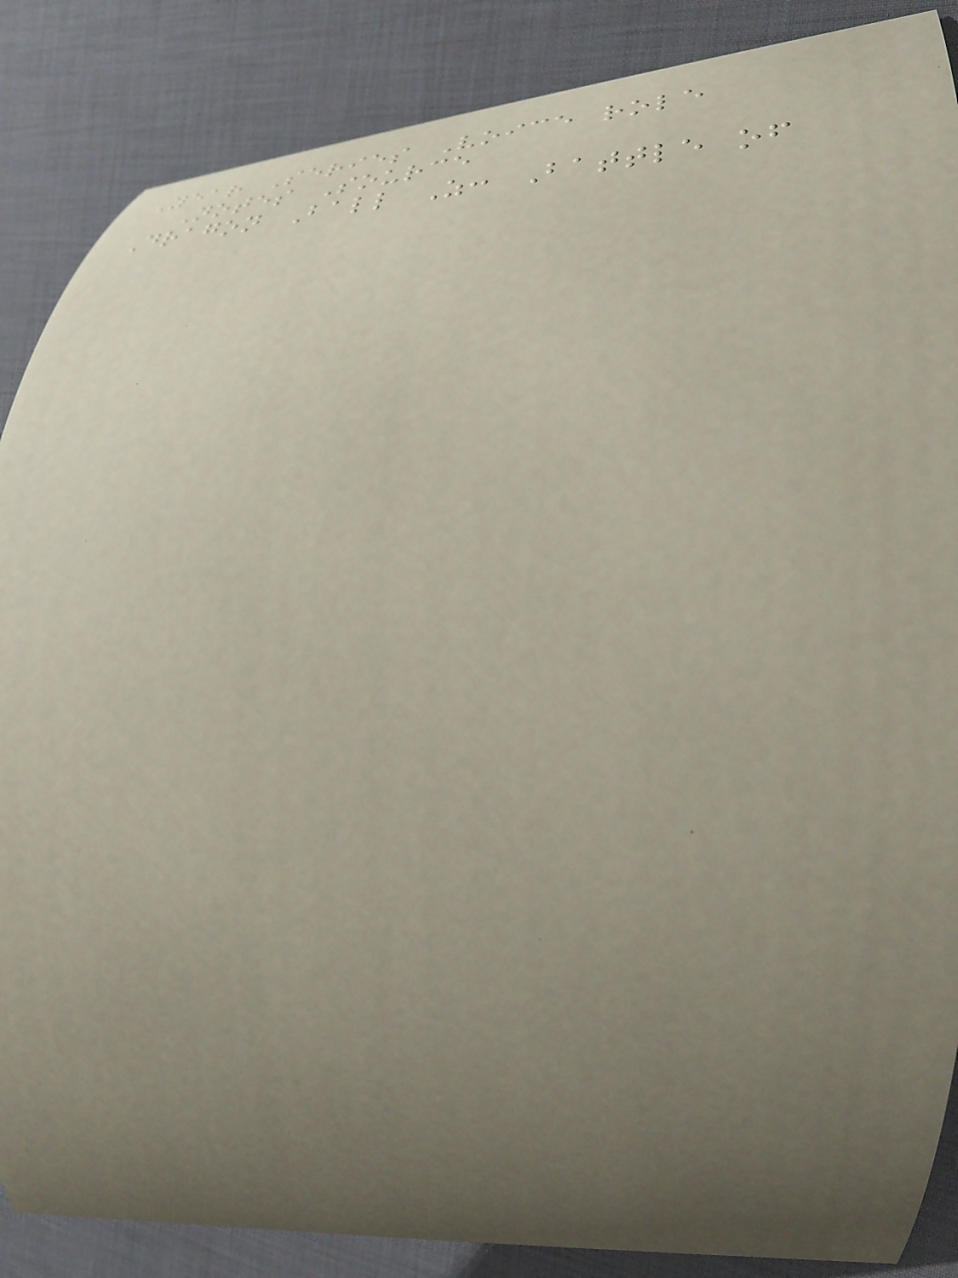Year Series Voice role
Notes Source
Dragon Ball Z: Battle of
